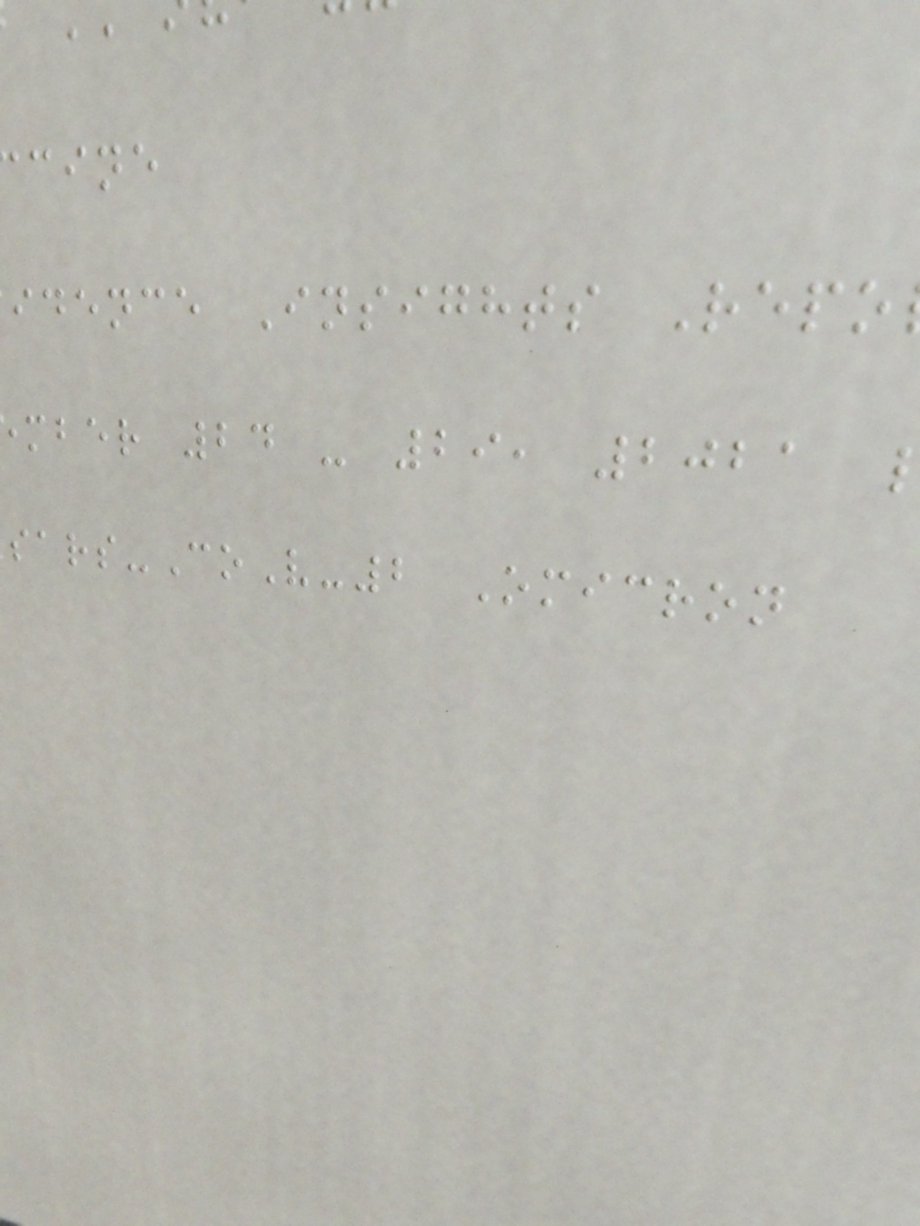cine
idence Insights Repo
mber 24 - 29, 2021
-CoV-2 Omicron
